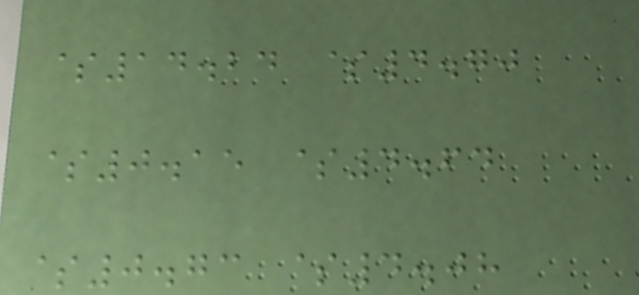$14.24 $4.70
$0.15 $4.64
$0.73 $4.08
